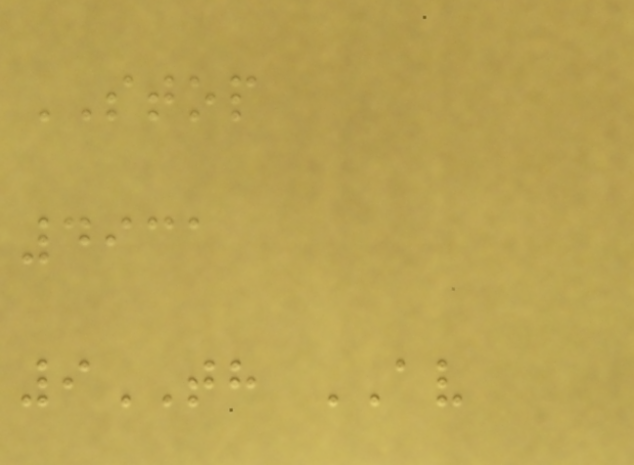STOP
4931
9TH AV
